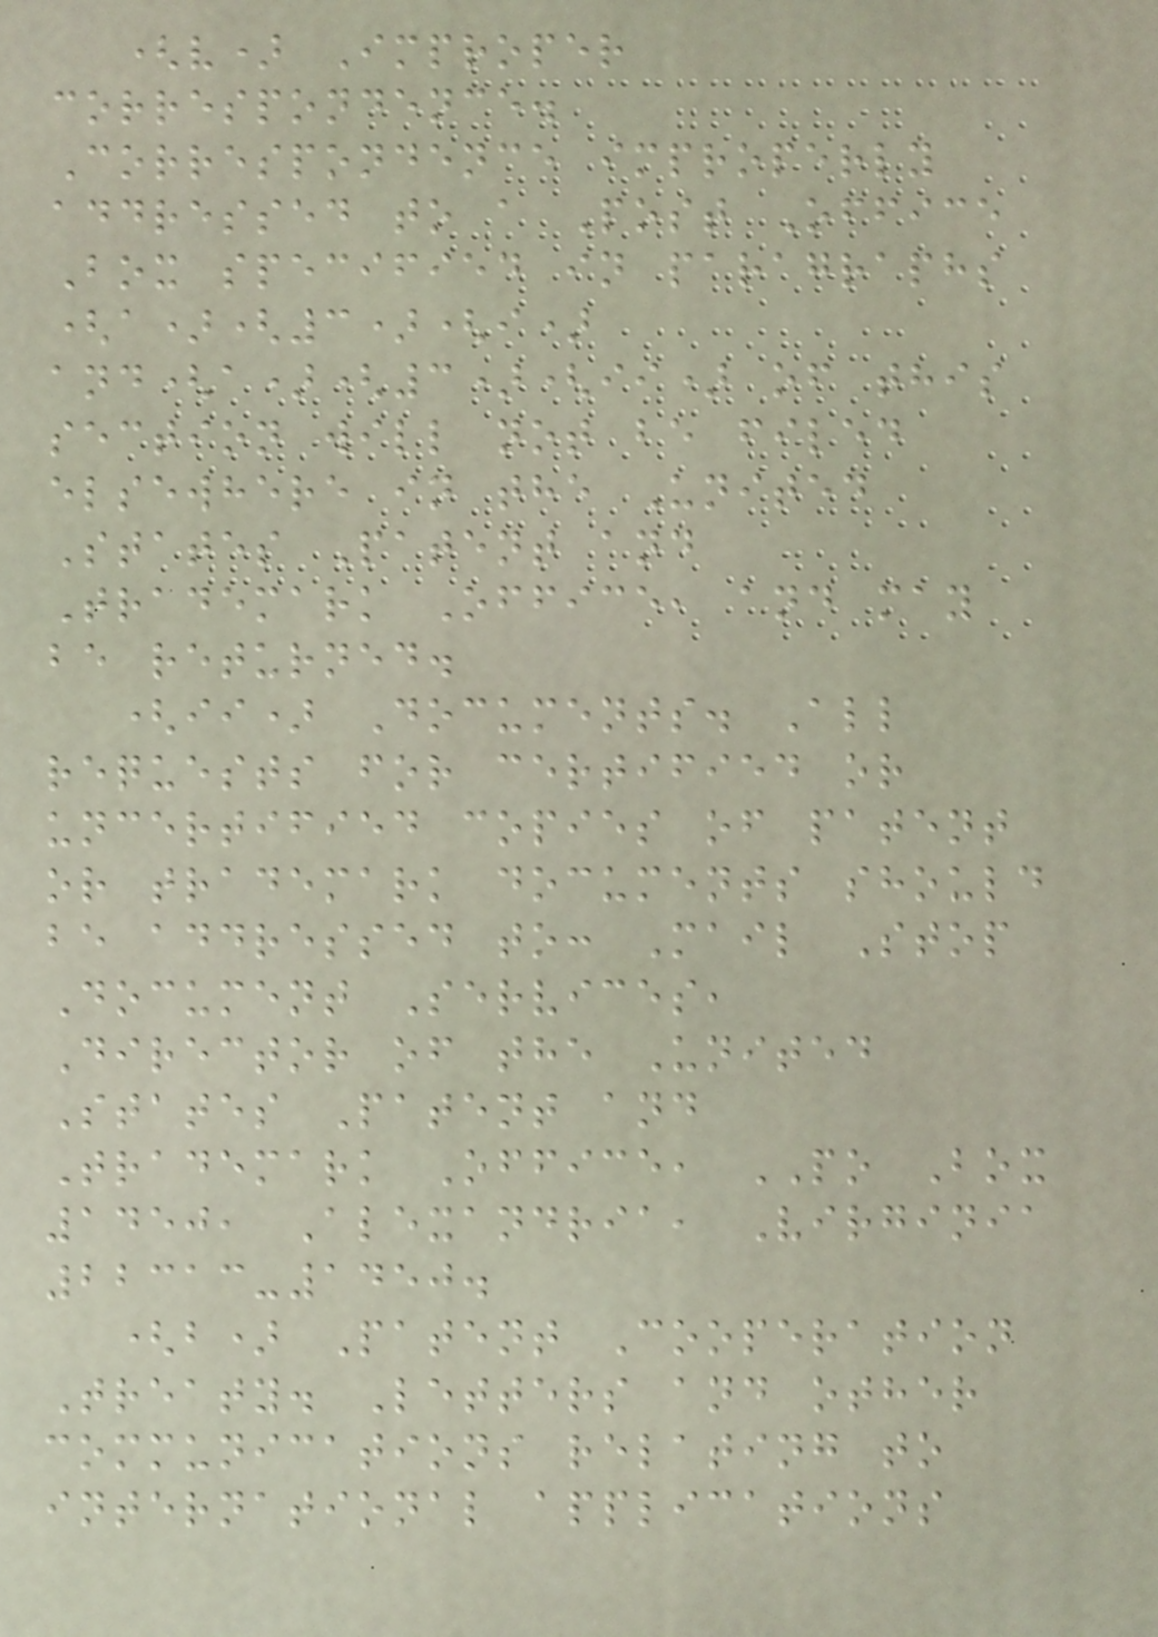(v) Improper
correspondence.
Correspondence improperly
addressed to a Post Office
Box specified in paragraphs
(a)(3)(i)
and(a)(3)(ii) of this
section will not be filed
elsewhere in the United
States Patent and
Trademark Office, and may
be returned.
(ii) Documents. All
requests for certified or
uncertified copies of patent
or trademark documents should
be addressed to: Mail Stop
Document Services,
Director of the United
States Patent and
Trademark Office, PO Box
1450, Alexandria, Virginia
22313-1450.
(b) Patent Cooperation
Treaty. Letters and other
communications relating to
international applications
